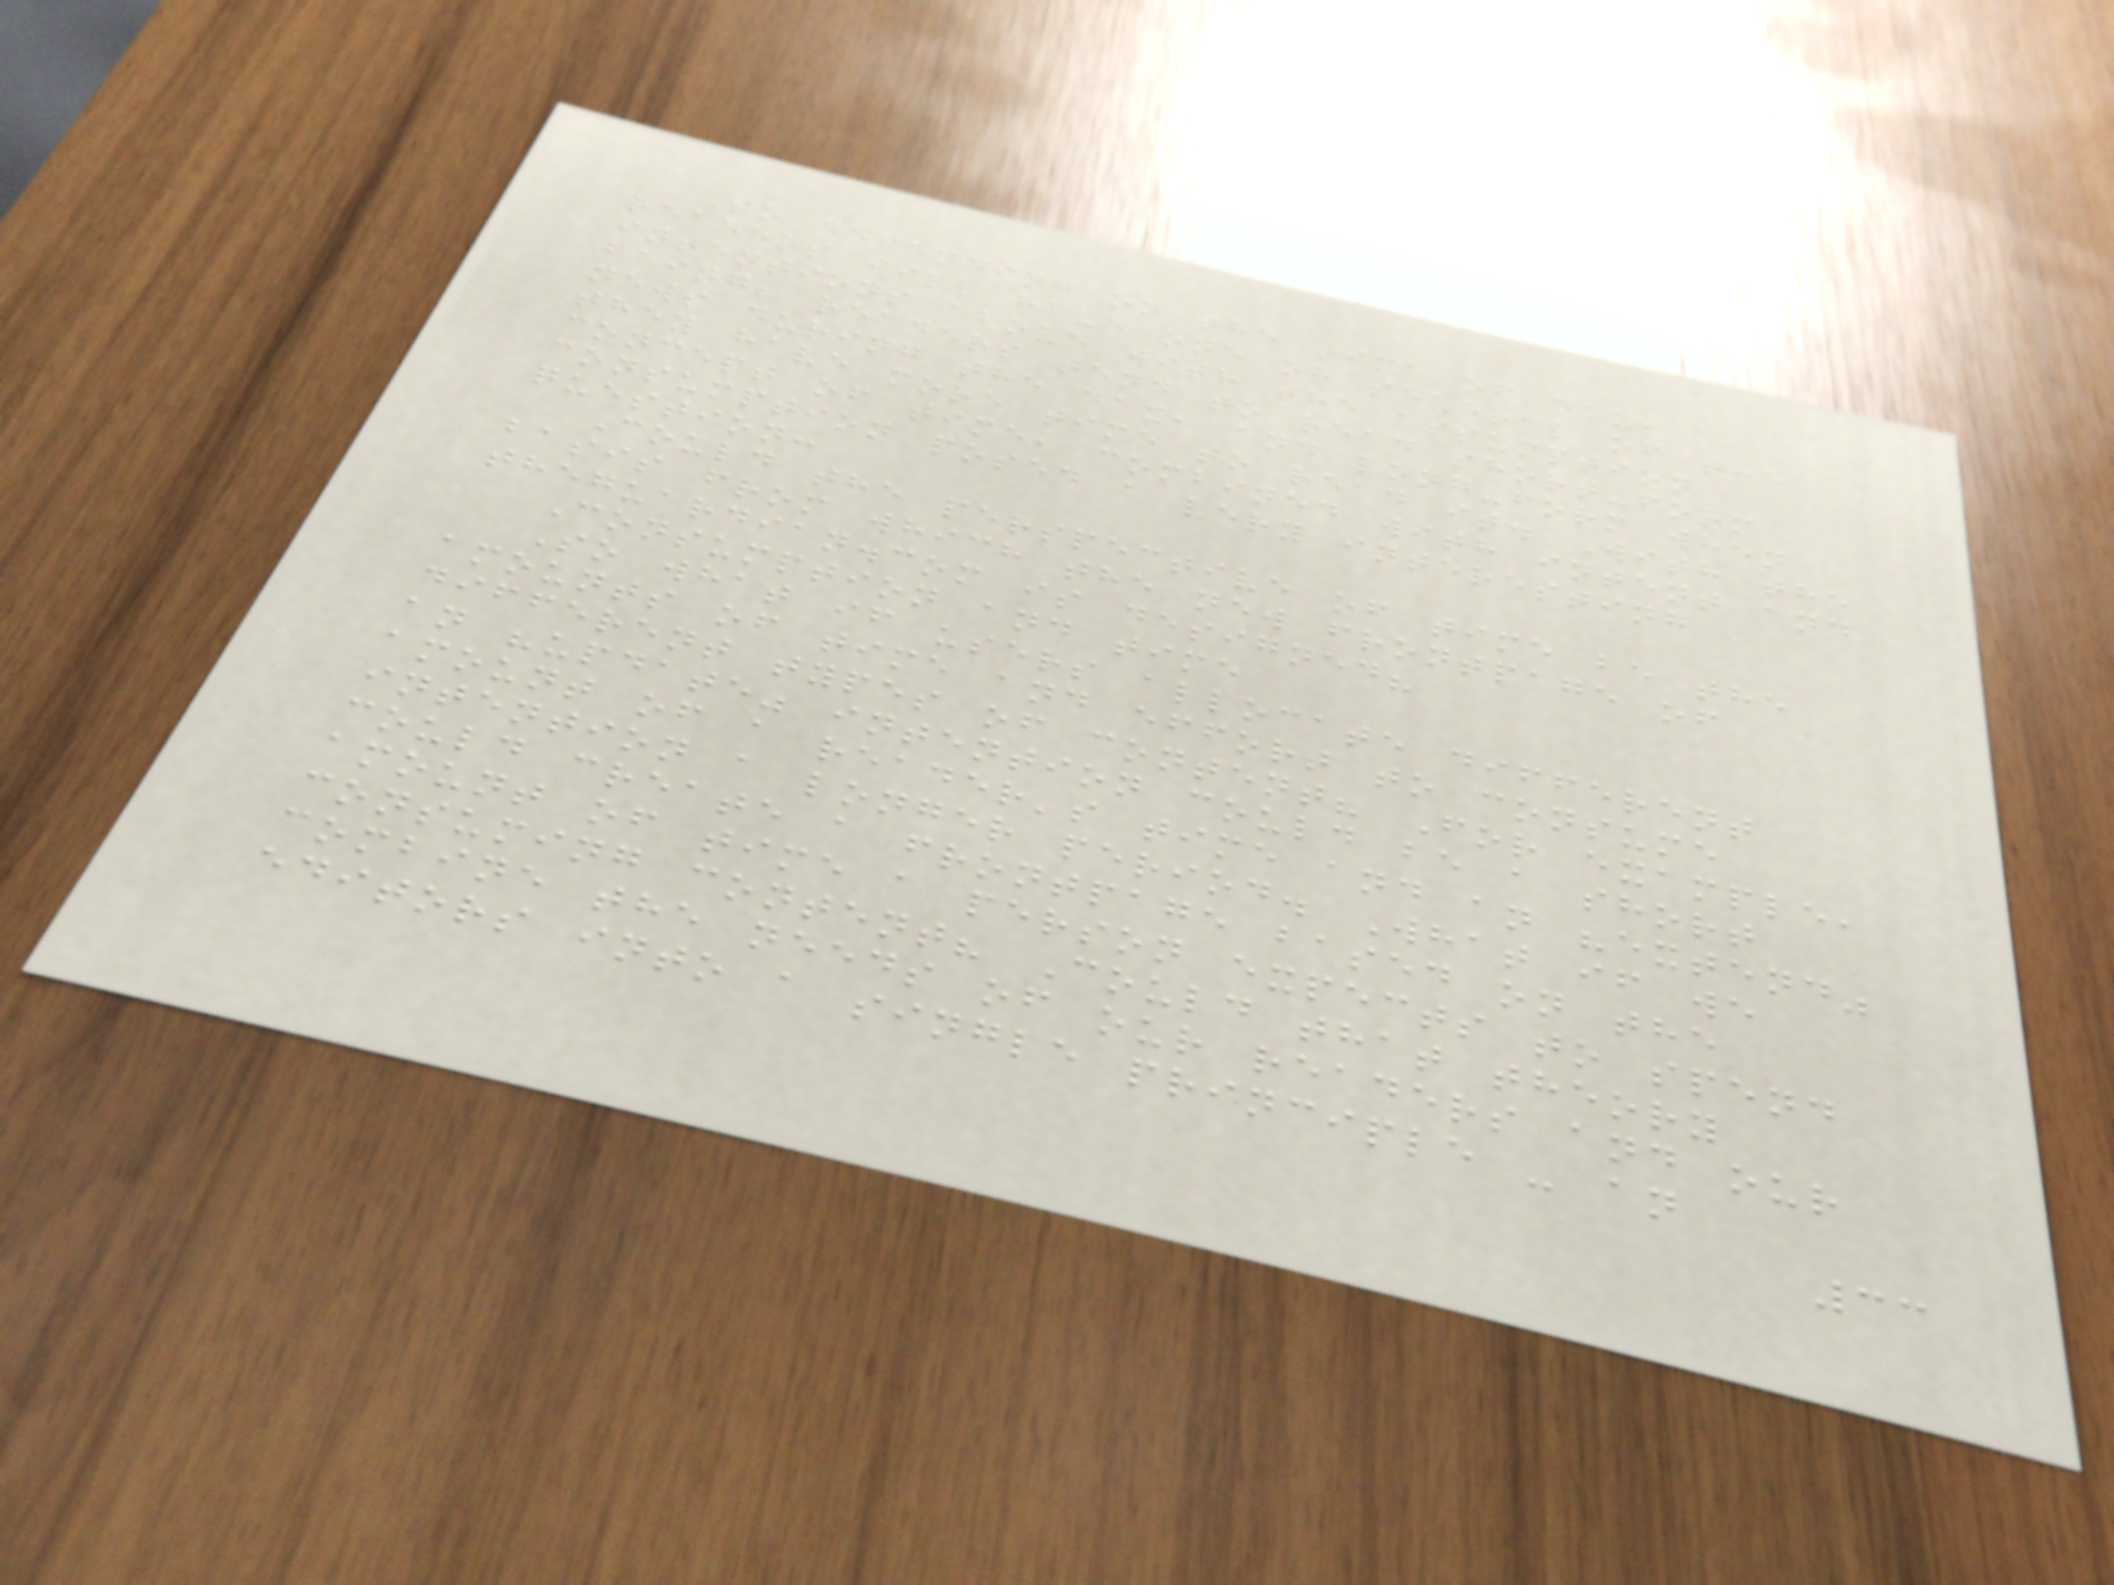So depending on the time of day,
readers will have one or several of the
intentions above with the assumption
being; readers tend to read short-form
news during the day, and long-form when
they have more time to read it. With the
concept of time, combined with intent and
consumption posed a very interesting
question:
Could the perspective of time be the
basis from which the new frontpage of
theguardian.com is designed?
Consumption and time
So what if users allocate different
amounts of time and effort to consume
different types of content? For example,
an "update" intention could be a short
amount of a reader's time and an "extend"
intention a longer period. What if we
could create a frontpage based on the
amount of time a person expects to spend
consuming content? Could that theory
combine the needs of our readers and our
editors into a single principle - an
33
